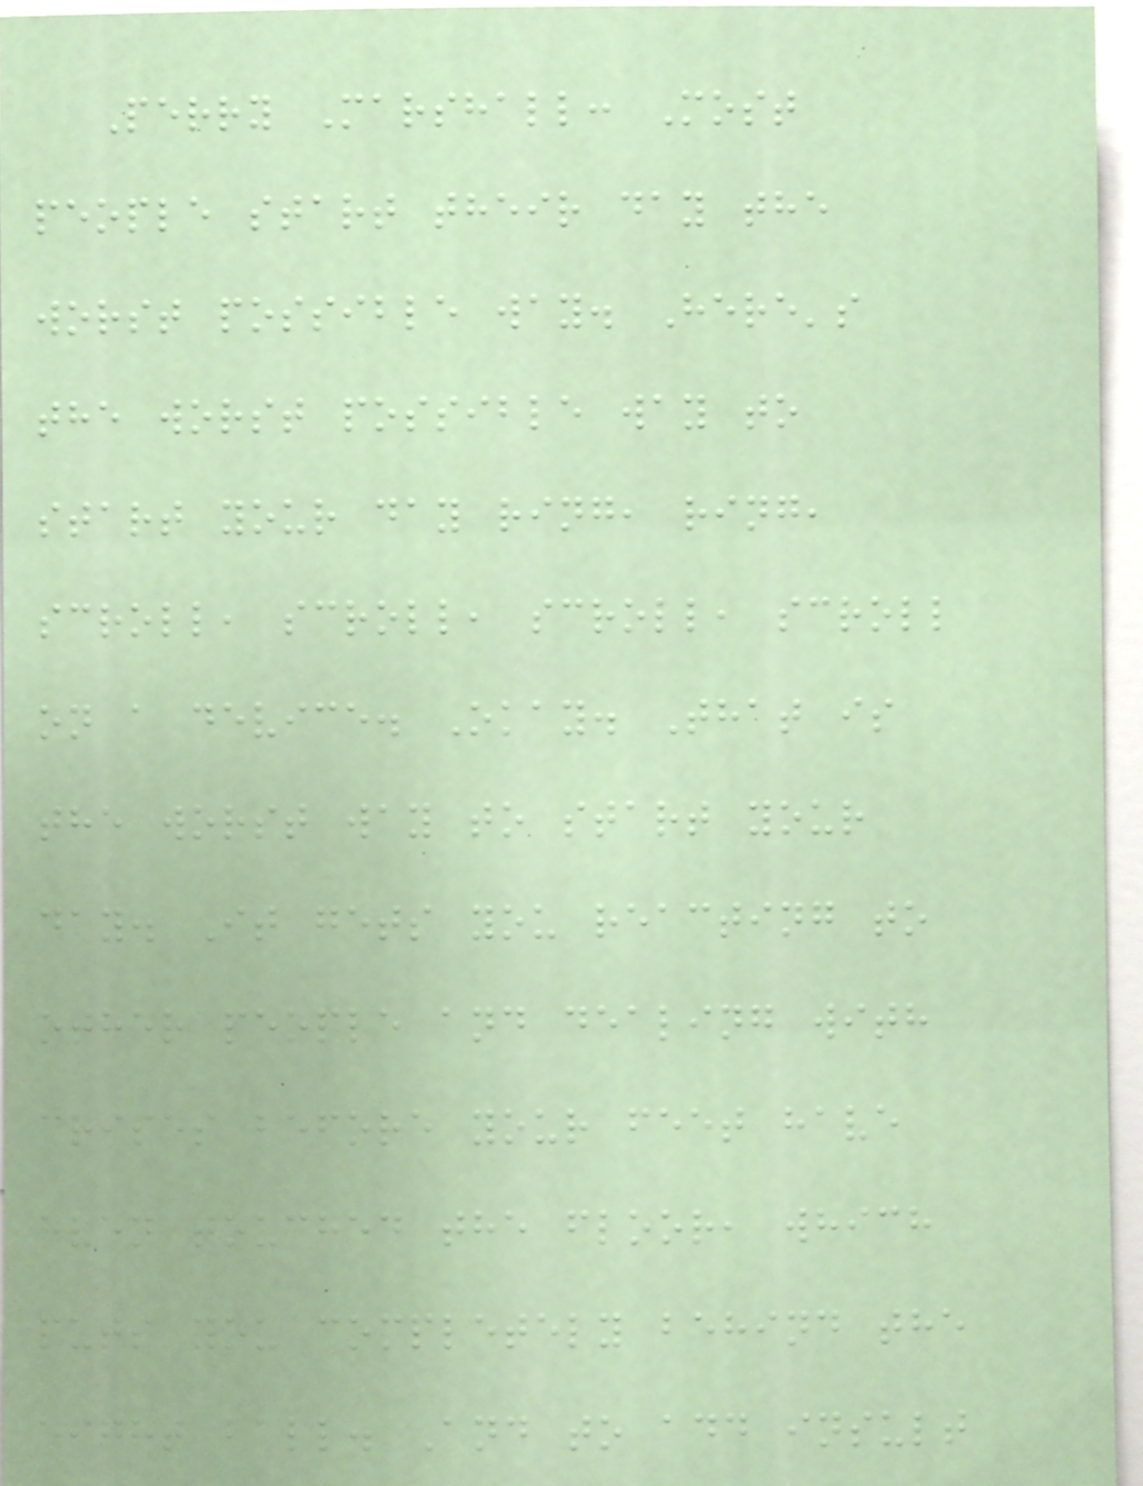Perry Marshall: Most
people start their day the
worst possible way. Here's
the worst possible way to
start your day ring, ring,
scroll, scroll, scroll, scroll
on a device. Okay. That is
the worst way to start your
day. It gets you reacting to
other people and dealing with
crises before your feet have
even touched the floor, which
puts you completely behind the
eight ball. And to add insult
